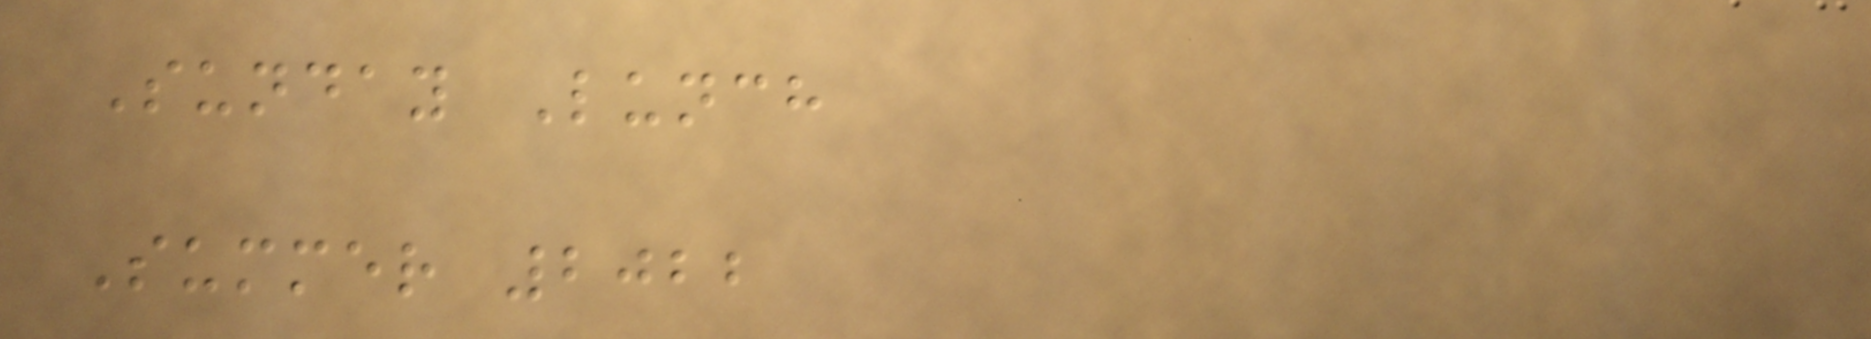Sunday Lunch
Summer 2022
